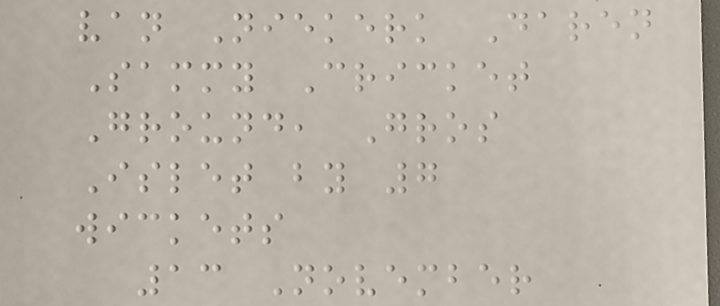van Niekerk Daren
Sammy Cricket
Ground, Gros
Islet by 7
wickets
13 November
